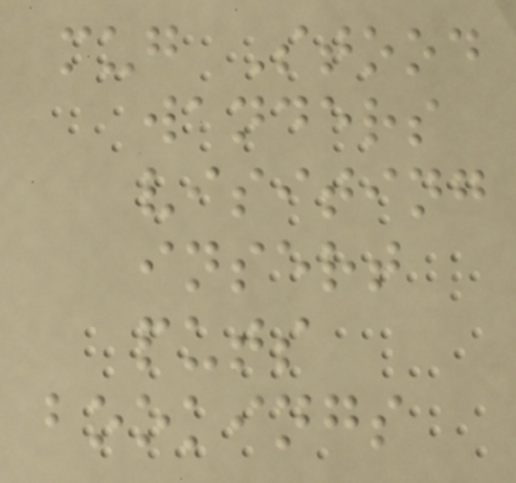mug Stood
wanders
visiting
insert
puts
bookings
